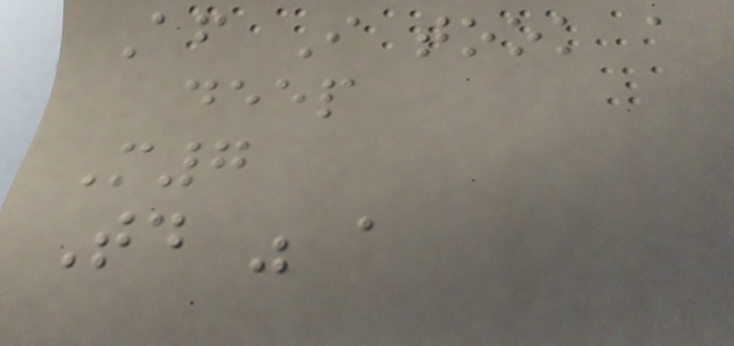After I took a
deep
M7
Today was a
